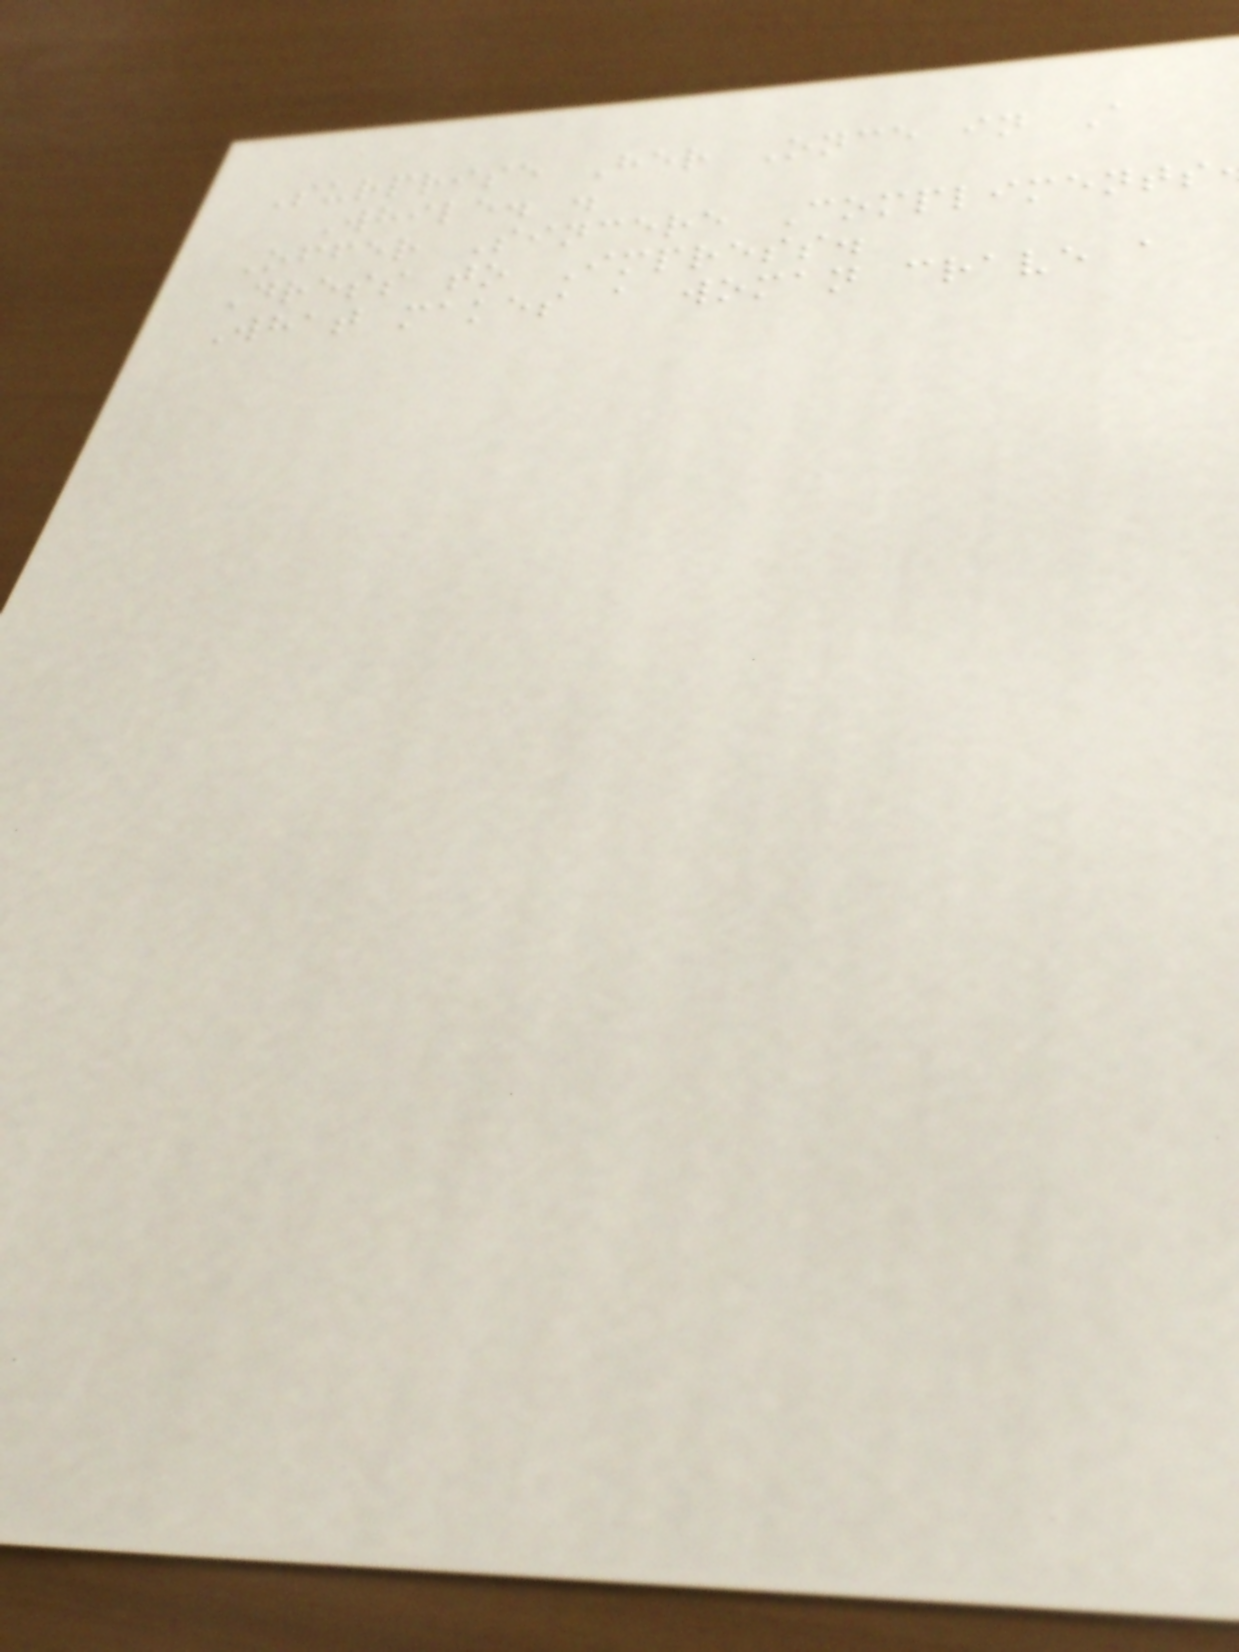Surprise Her Once in A
While. .
Offer Sincere Compliments
Dress to Impress.
What makes a woman crave a
